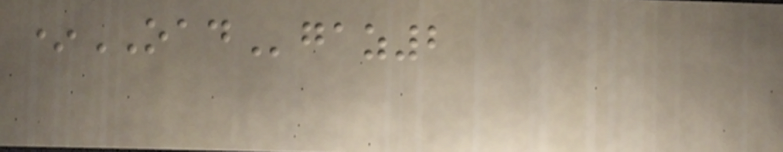*OADgaz2
